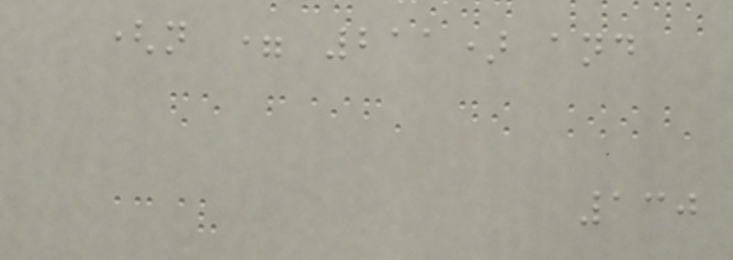(n = 211) and
130
